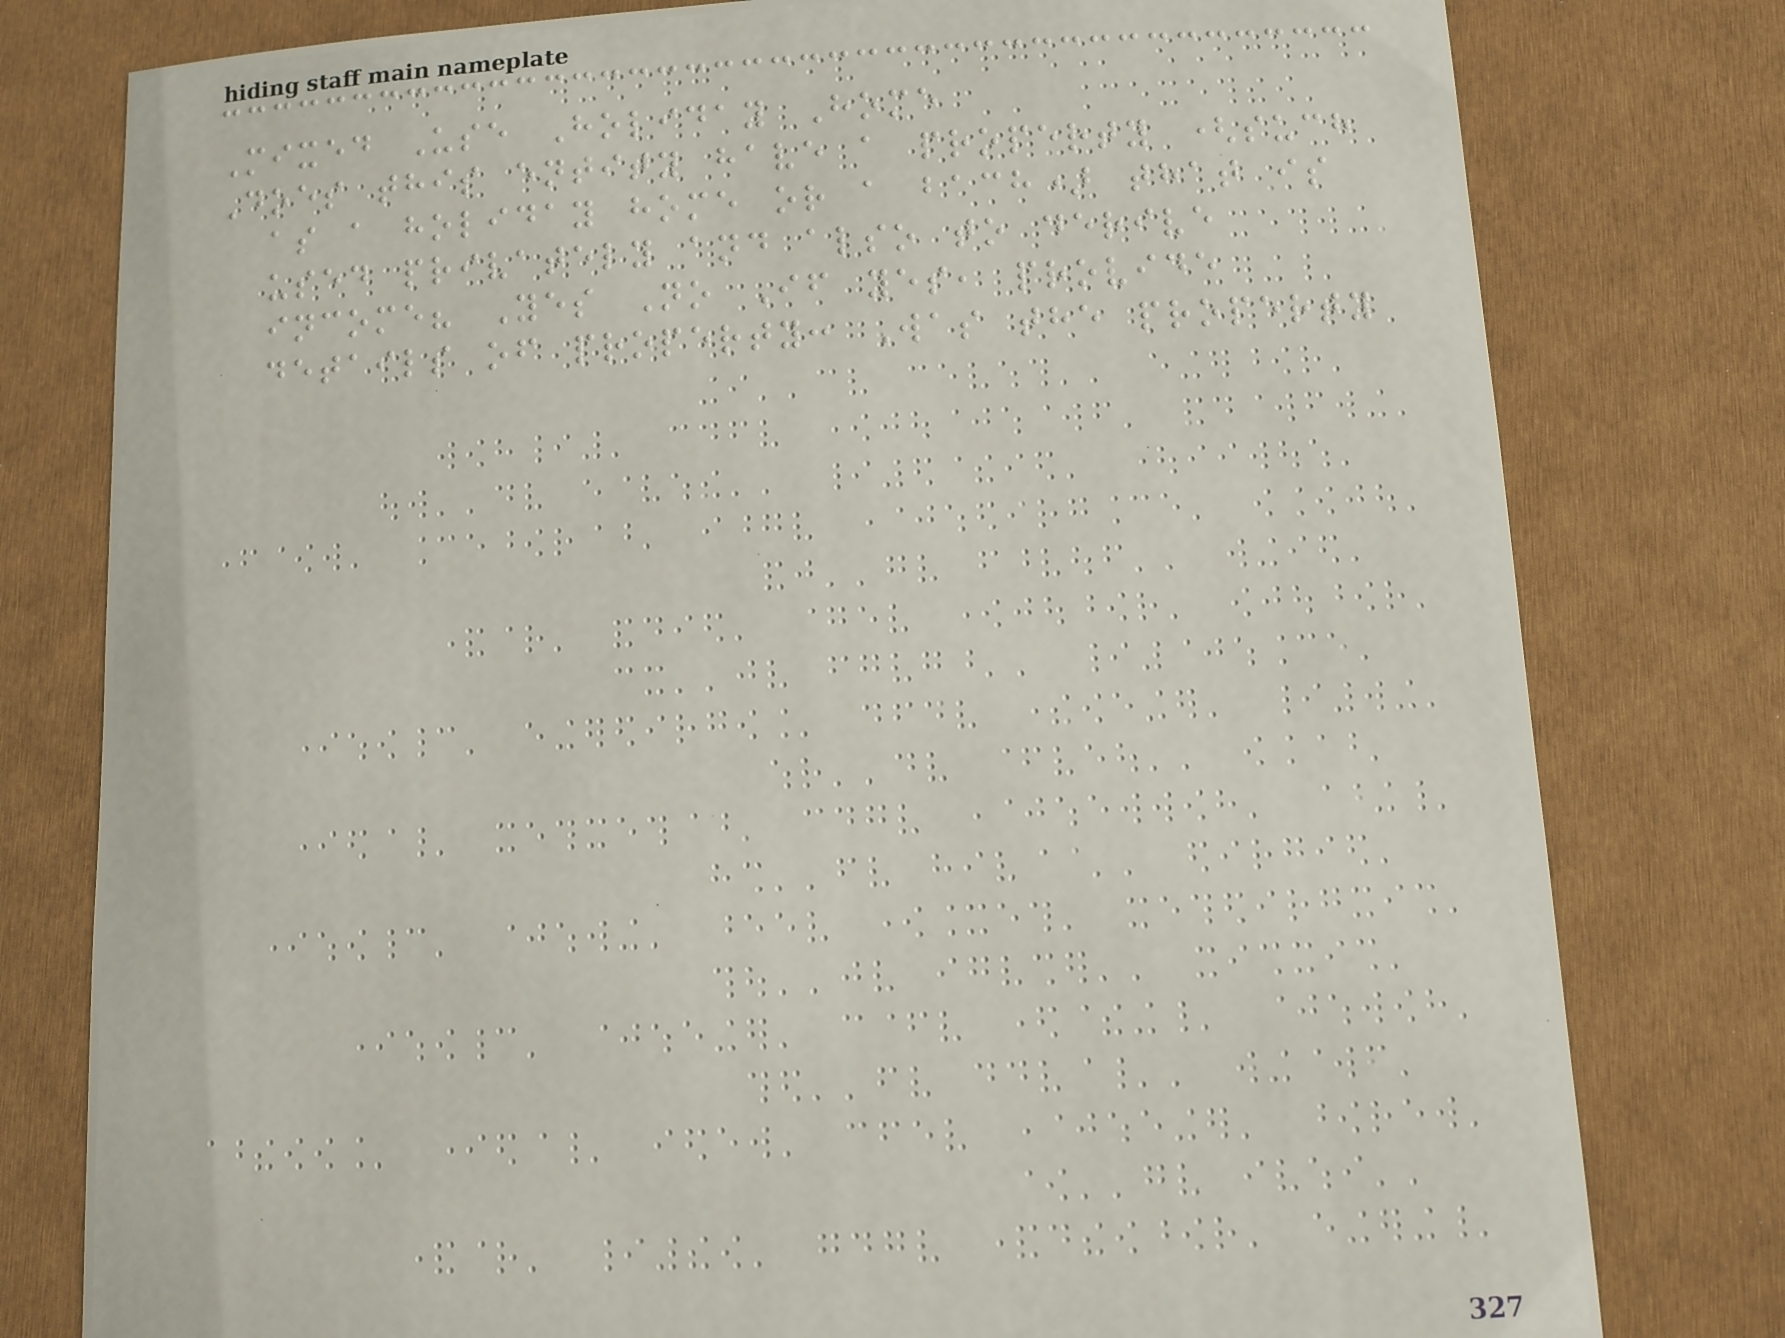Mixed Use Holiday Home
Does this entity have a property (such
as a holiday home or a bach) that is
used privately and also to derive
income? Yes No If yes, provide
details of property: Was the property
